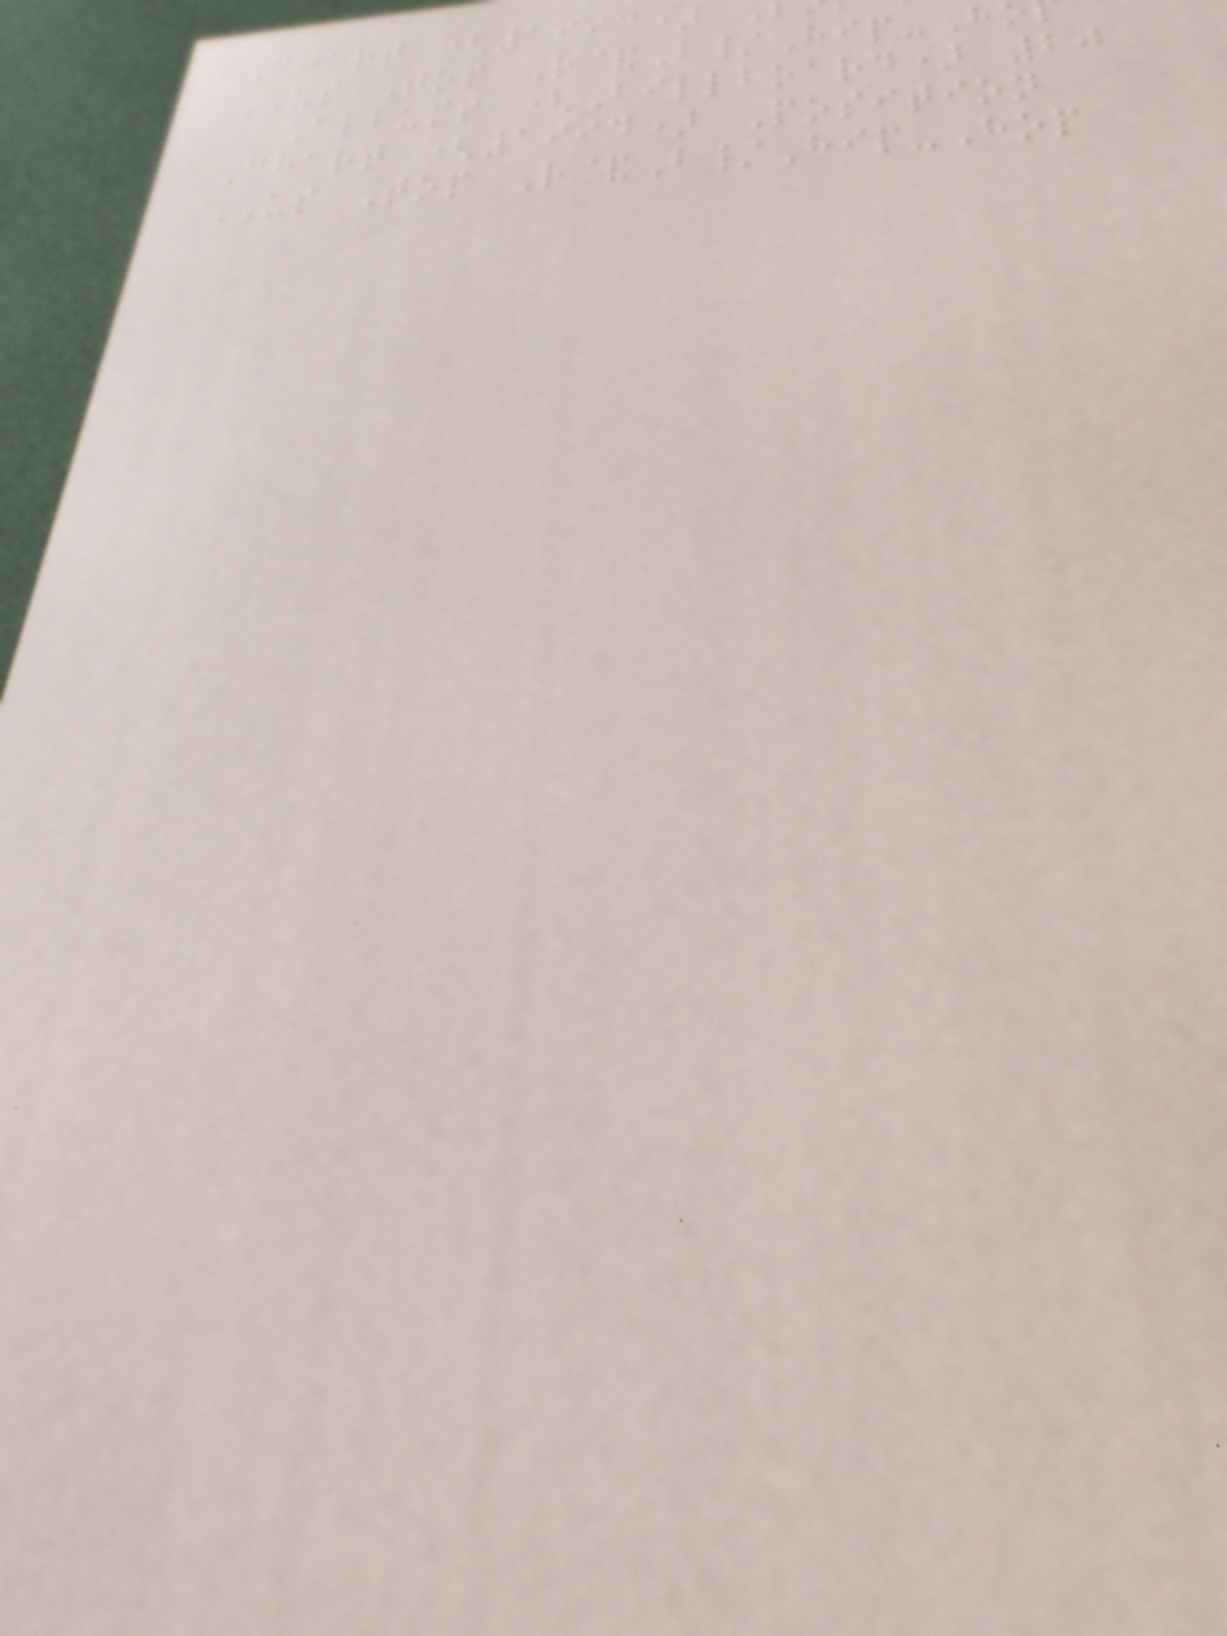Chart (1993)
US Top R&B/Hip-H
Albums (Billboard) 20
Chart (1994) Position
US Top R&B/Hip-Hop
